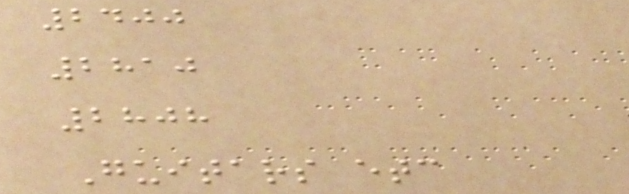2400
2810
2808
Guitars etc
